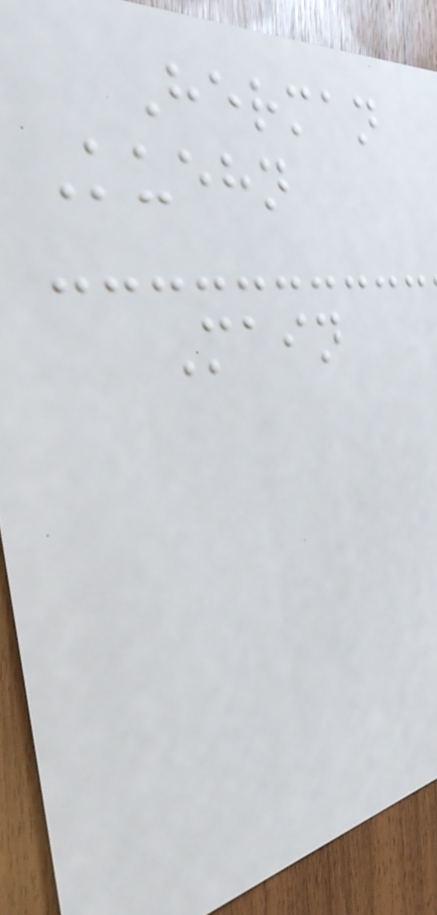Herman
Kuehn
Main
